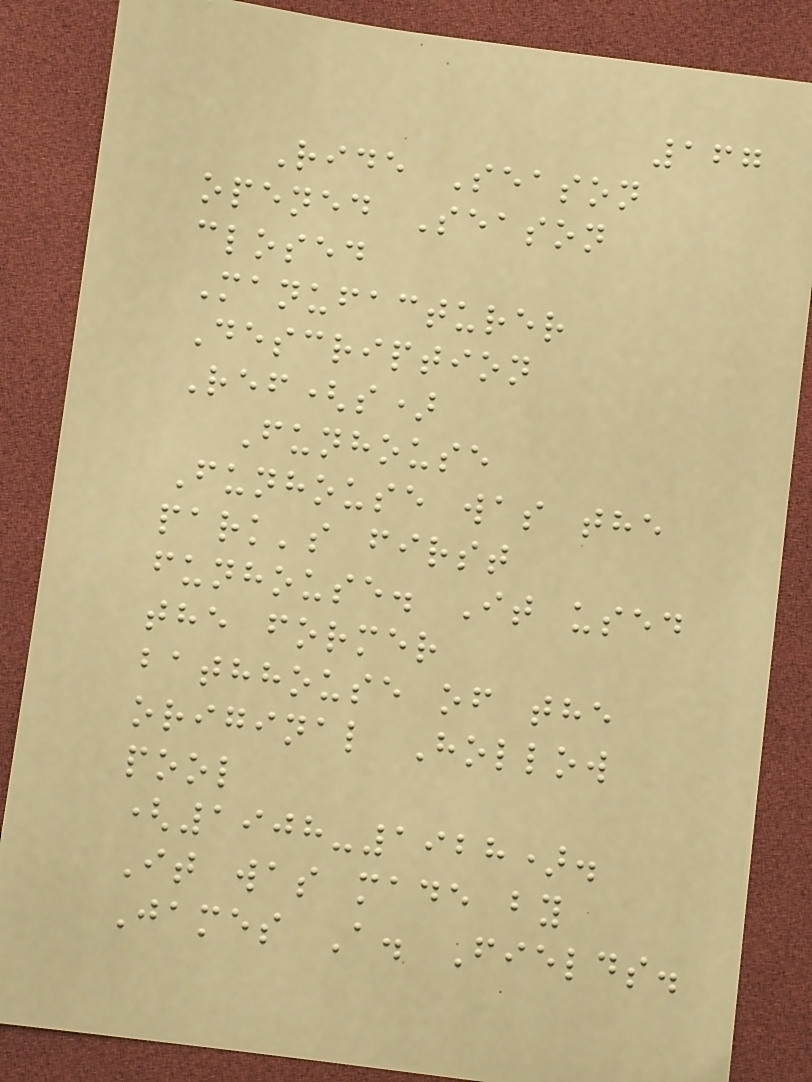167
Ride Season
opened Season
closed
Manufacturer
Description
Ref(s)
Funhouse
Funhouse was the
park's first
funhouse. It used
the former
bathhouse of the
original Hollow
pool
(1908-1928).
It was made by
James A. Fields.
